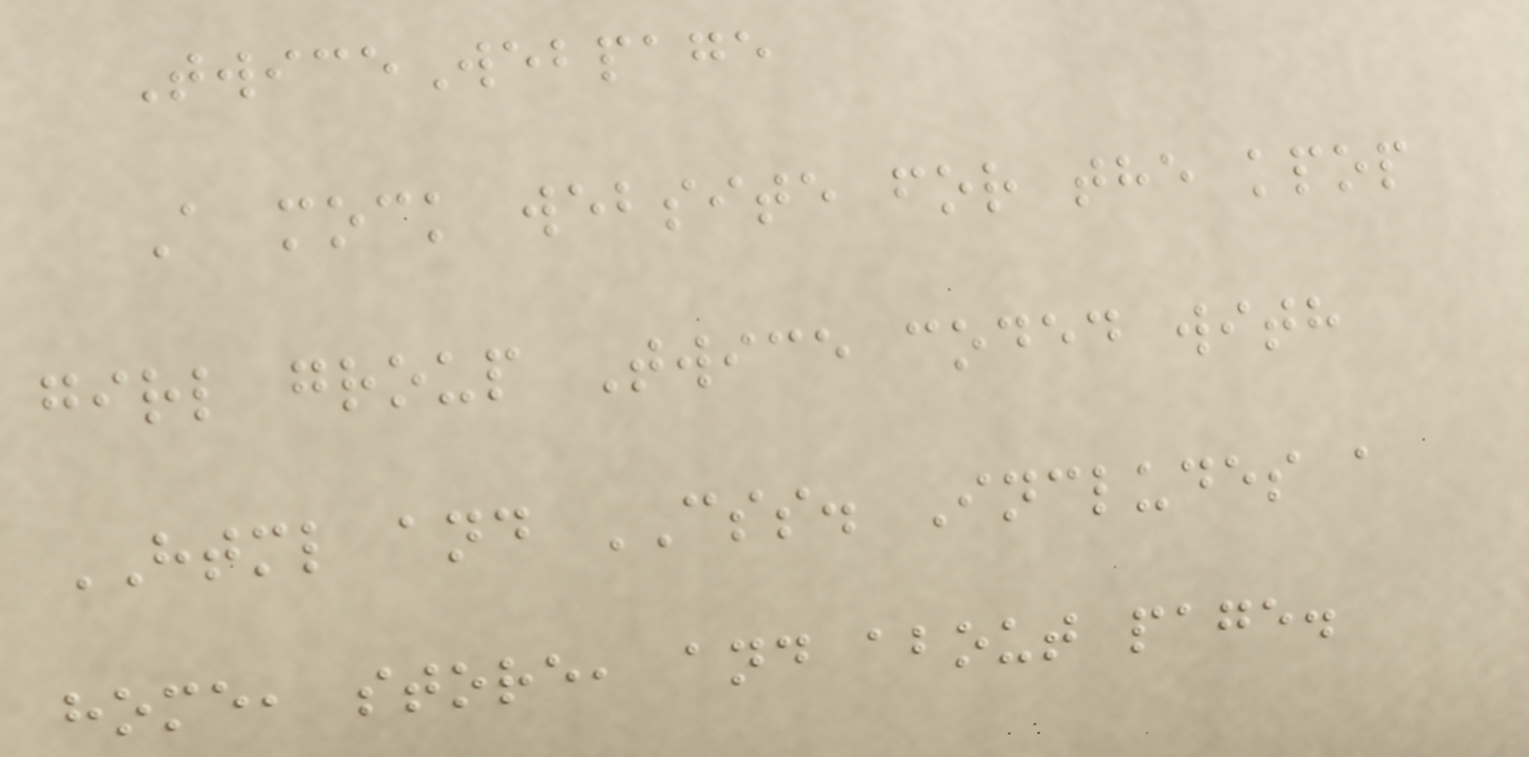TwiceWebpage
A mock website for the kpop
girl group Twice coded with
HTML and CSS. Includes a
home, store, and about page.
